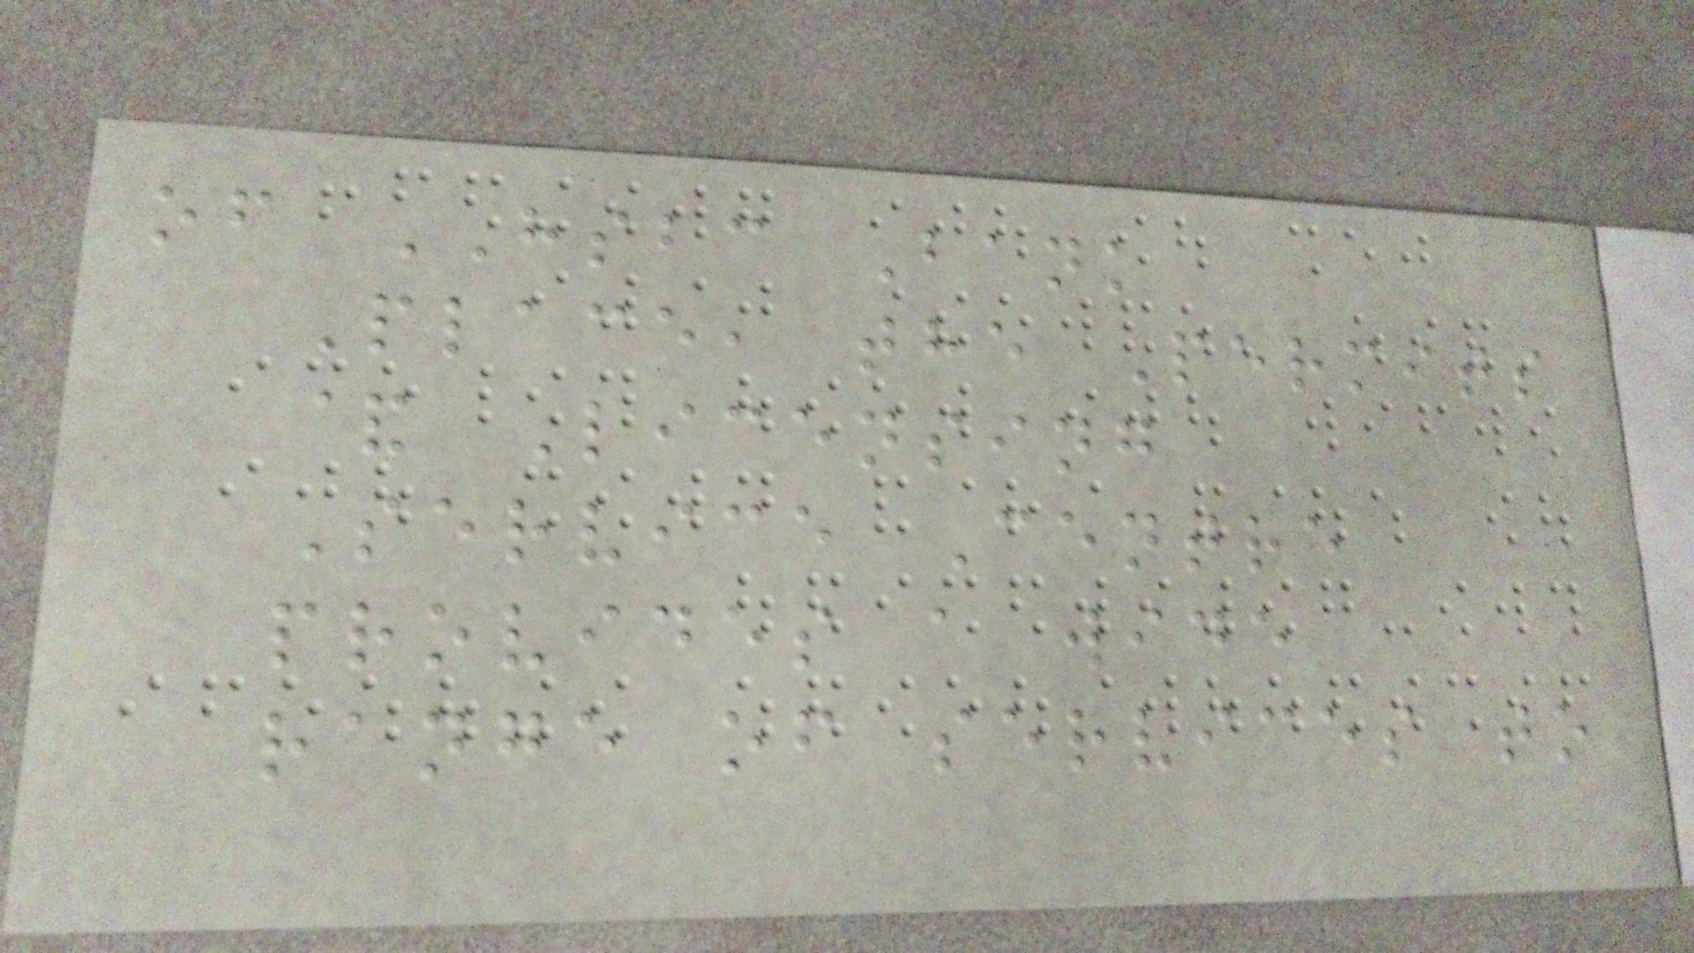of HSBC Bank
Place, the Permits
& Licensing
Service Centre
provides a wide
range of services to
